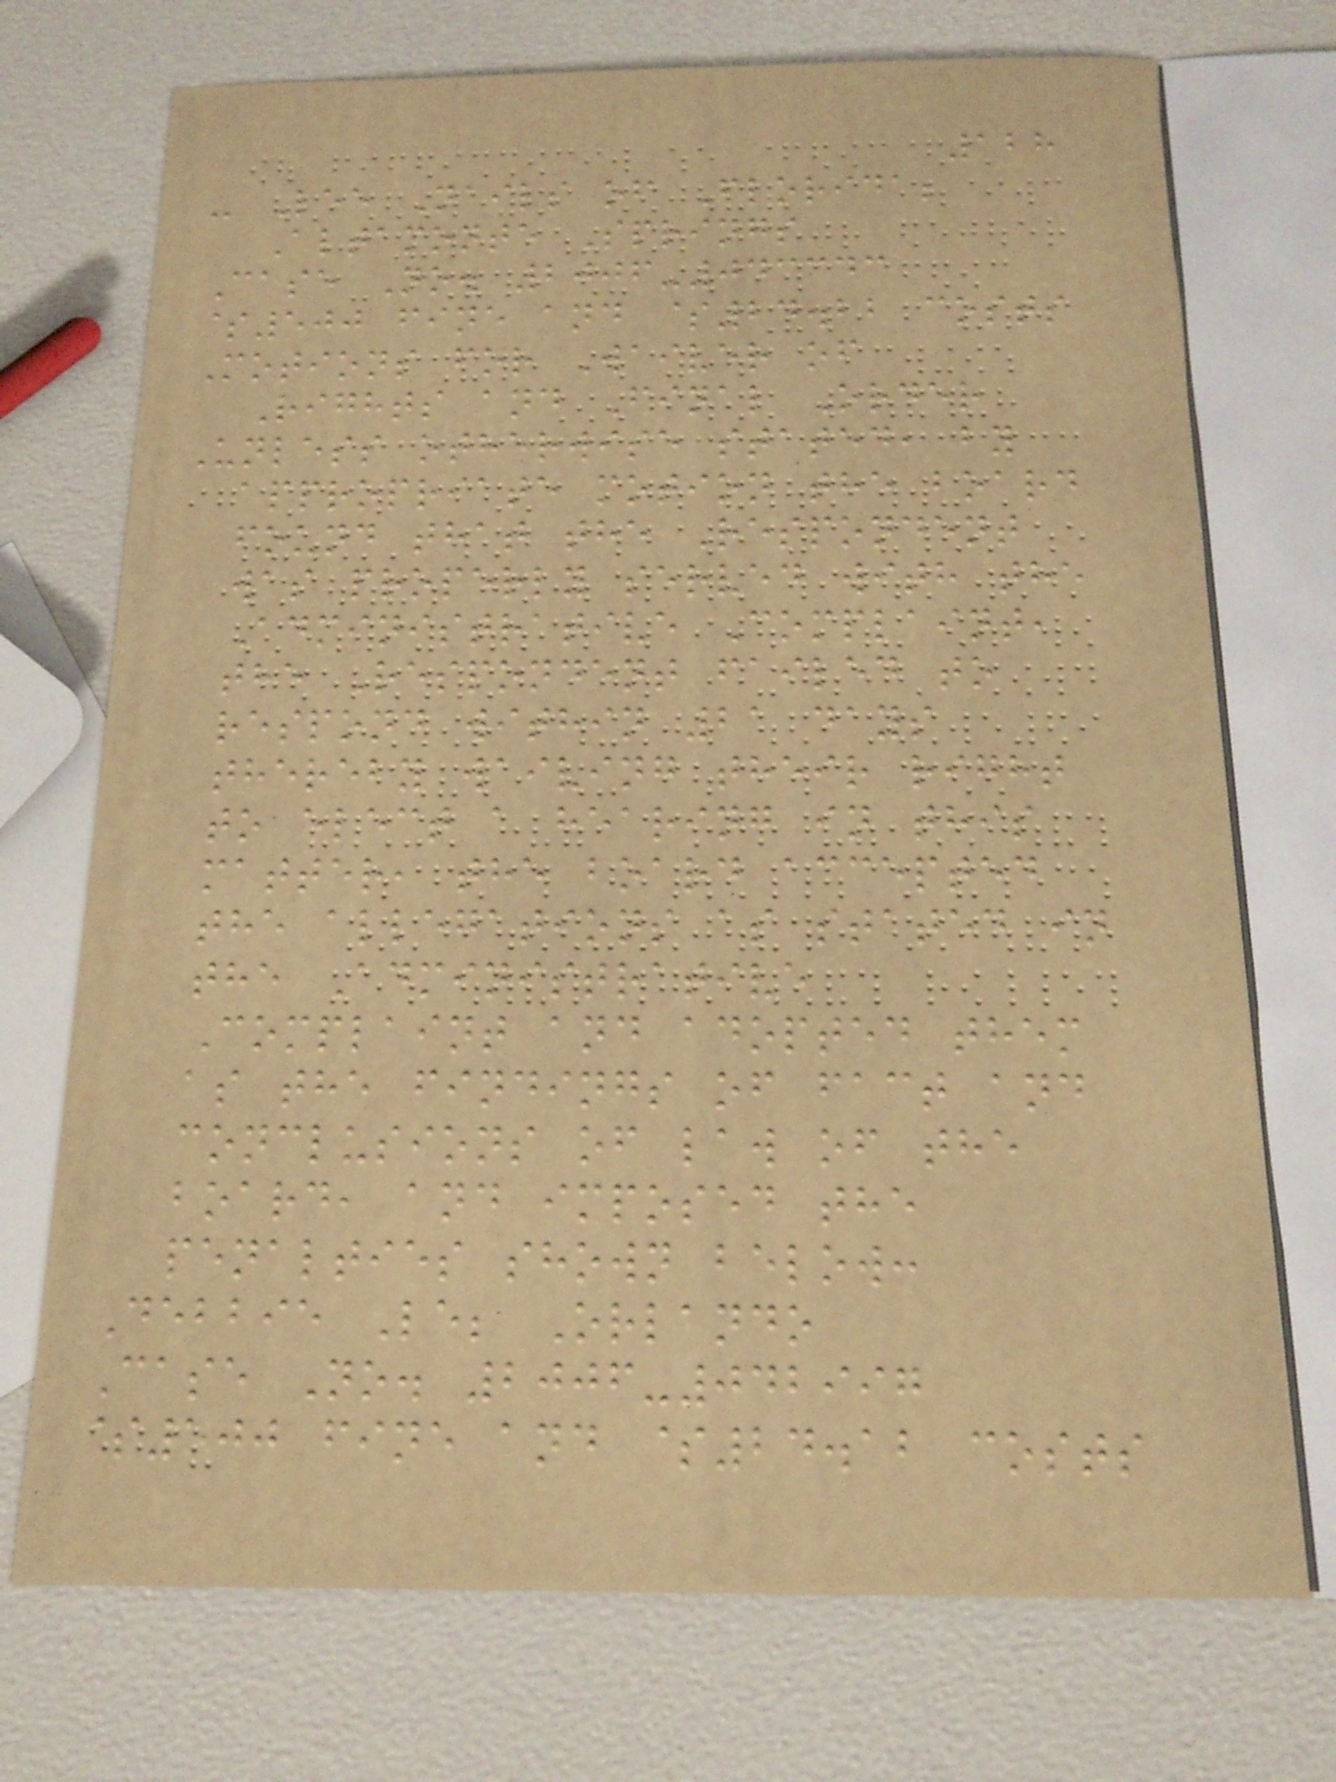128
- Lee Nails of Florida;
Altamonte Springs
Case No. 2006-043343
$500 fine and $24.22 costs
Motions for Waiver of
Rights and Final Order
Unless otherwise stated, by
appropriate motion the board
found that the Respondent
was properly served with the
Administrative Complaint,
the Respondent failed to
respond within 21 days
thereby waiving their right
to elect a hearing in this
matter, the board accepted
the allegations as stated in
the Administrative
Complaint and adopted them
as the findings of fact and
conclusions of law of the
board, and imposed the
penalties shown below:
Debbie Le; Orlando
Case No. 2006-042997
$500 fine and $24.12 costs
